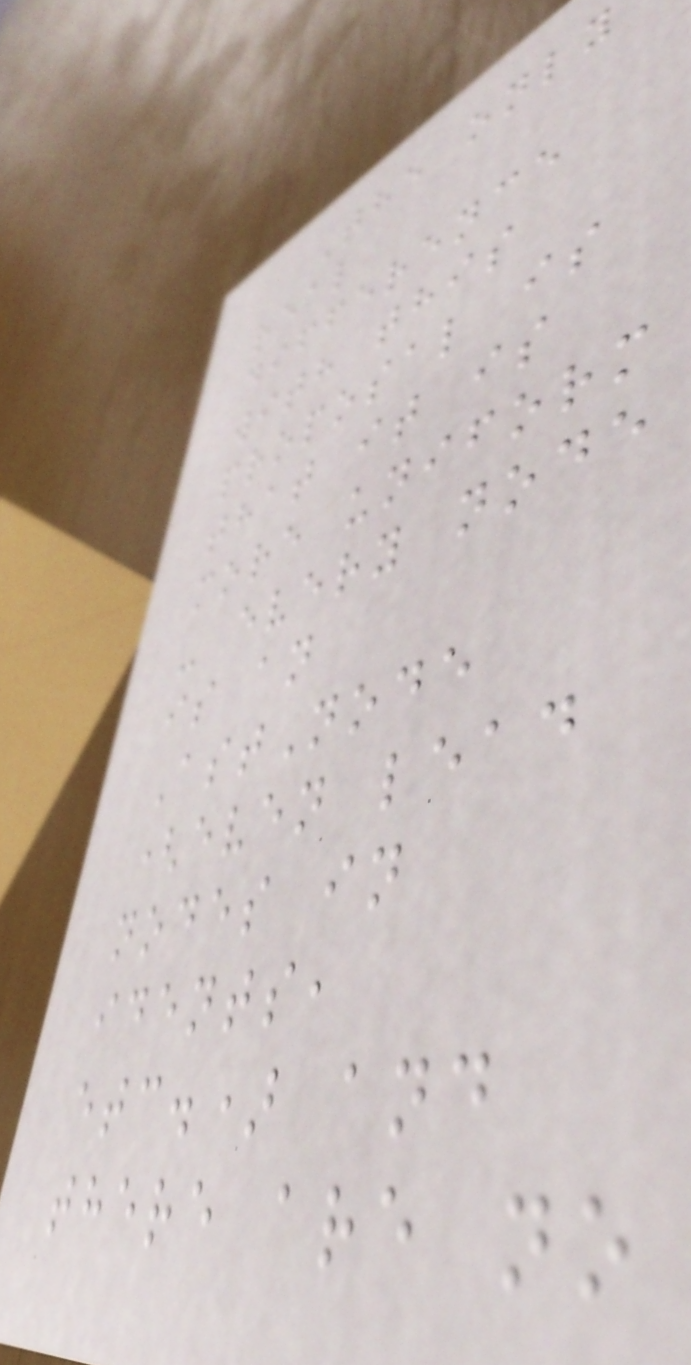The only
real
difference
with this
proposal is
that it is
more uniform
- every node
is an
AstNode
(even lead
nodes in
idents,
etc.) and
there are no
